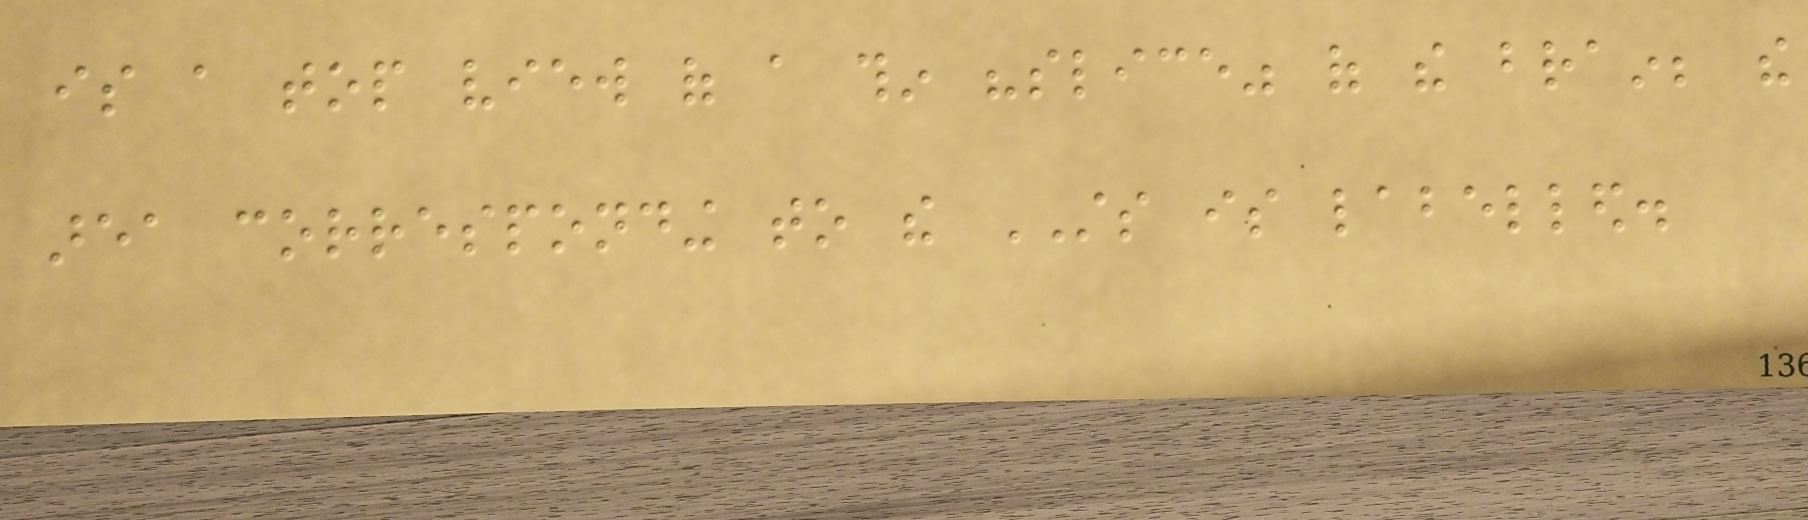is a top view of a thin "slice" of the brain; the
area corresponding to the STS is labelled.
